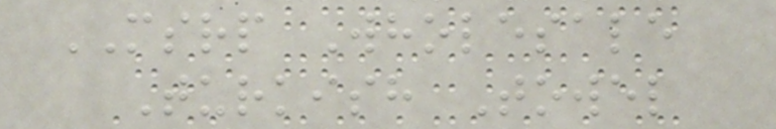MSRP Wholesale
Turkish Towel
